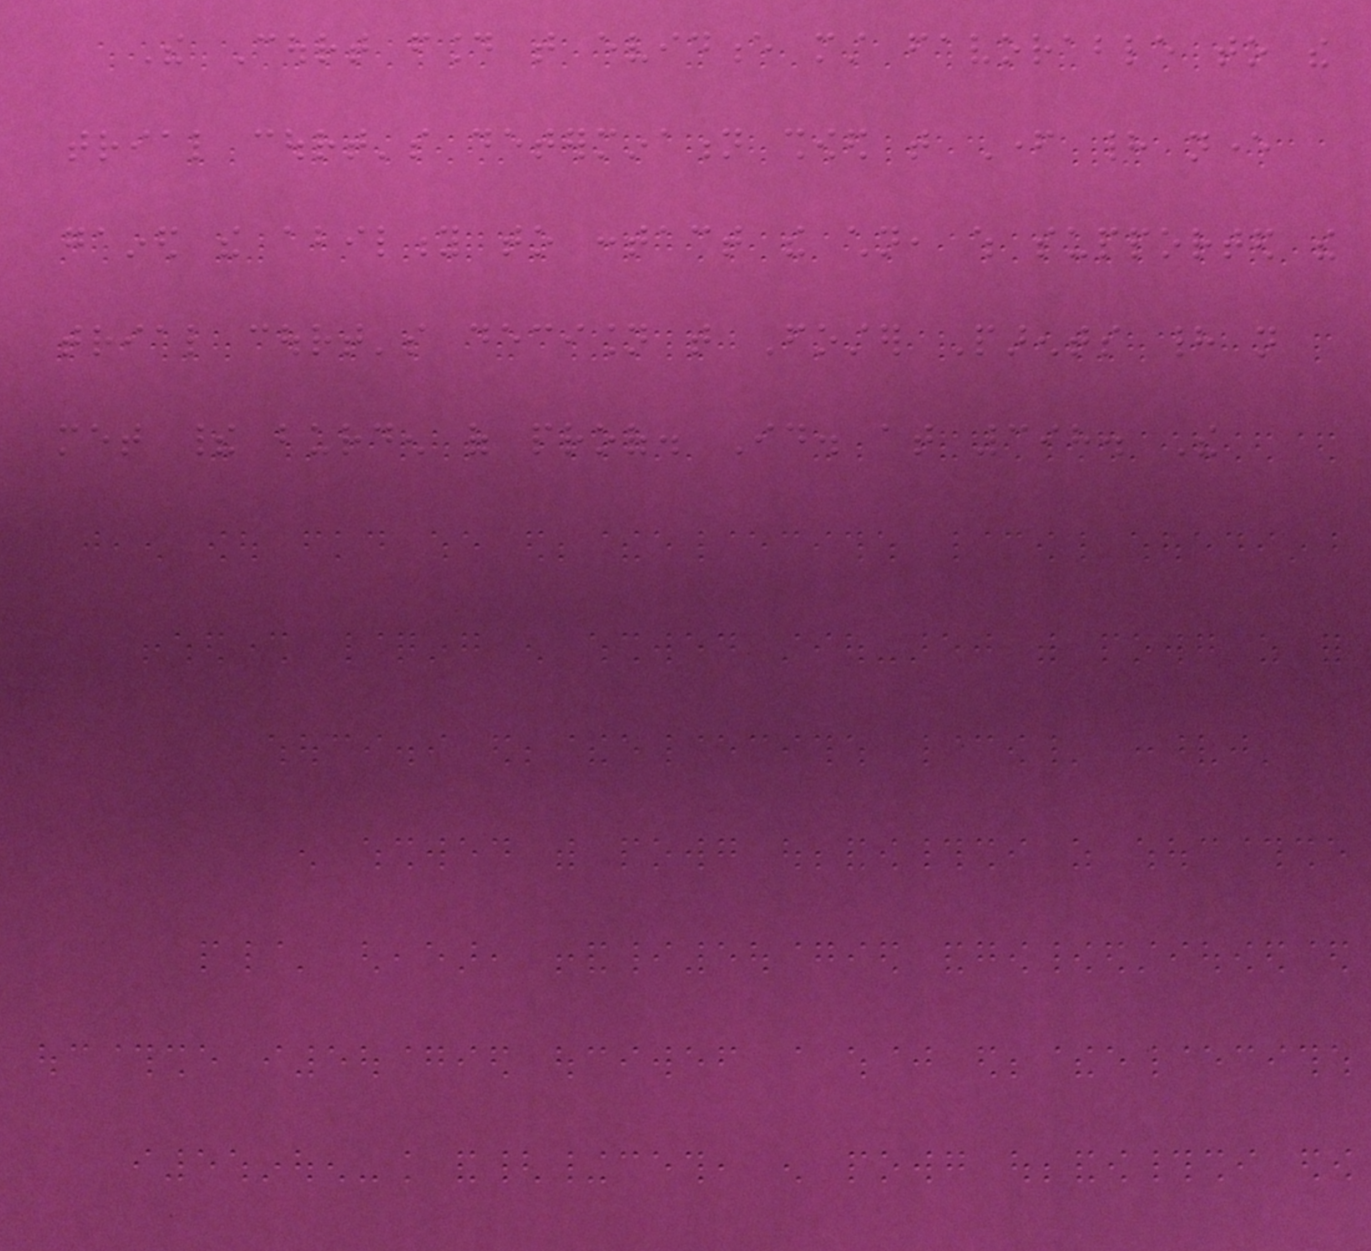The Court found that evidence must favorable to the
trial court's determination showed that Father had never
gained the ability to contact the children, which supported the
trial court's decision that Foster Parents had not
met their burden of proof. Id. at 398. The
